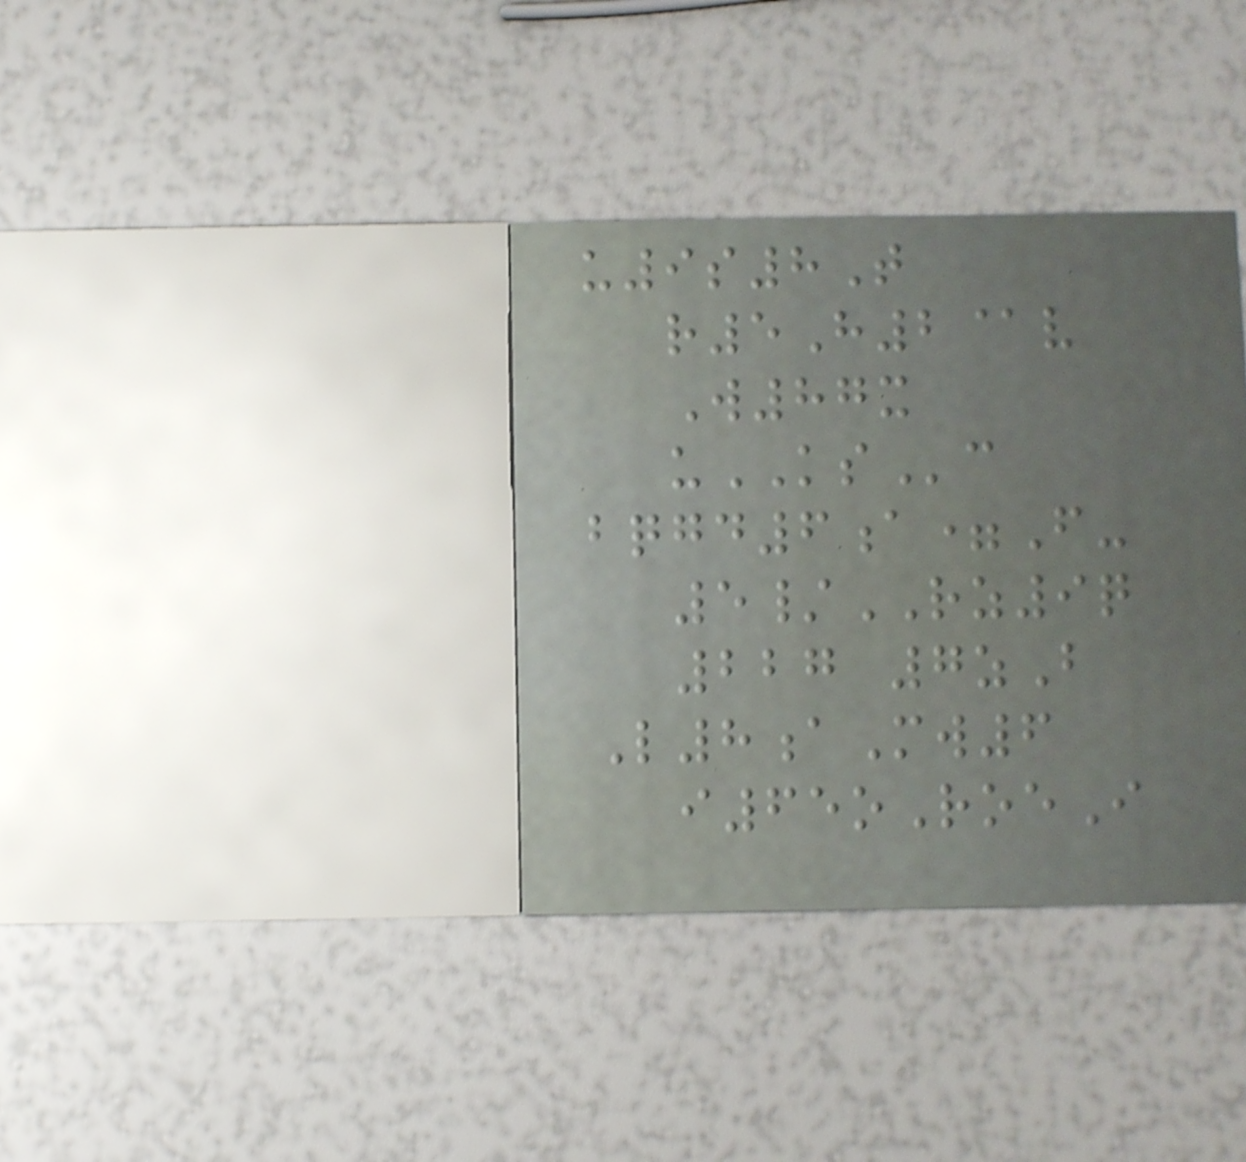u9s8T
r5H2@v
W87x
uKSc
bqgd6a=F-
5/RZ9q
227 7zB
L8aMw6
i65oRoeI
